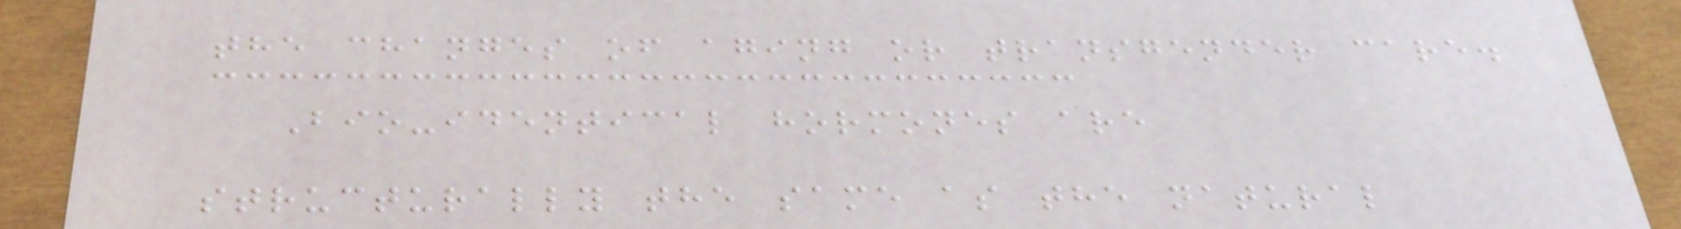the changes of aging or transgender care.
Bio-identical hormones are
structurally the same as the natural
